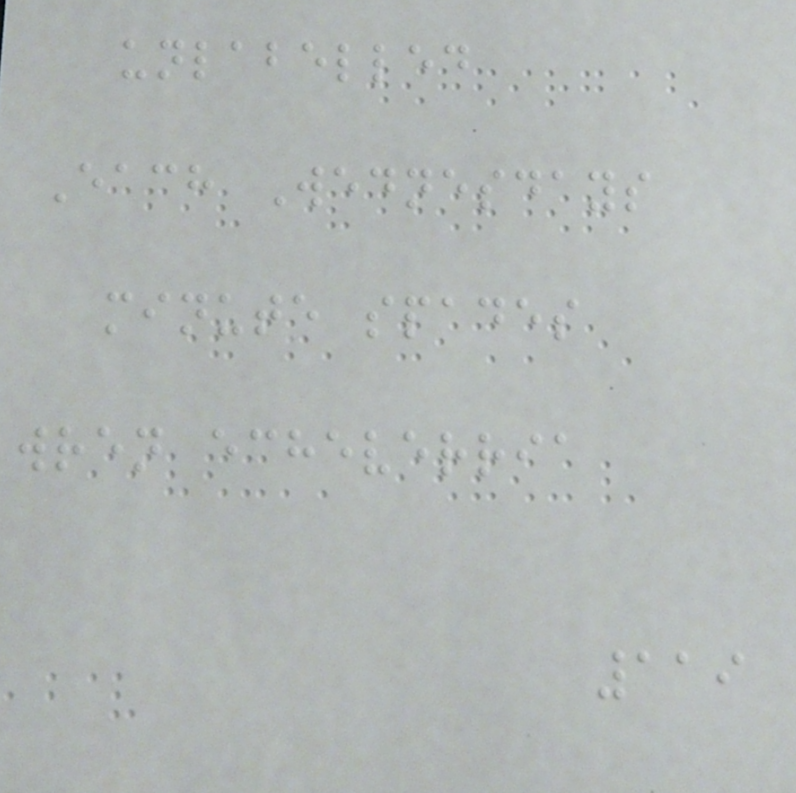unlabelled
Each Wednesdays
minute spades
wren echeverria
119
